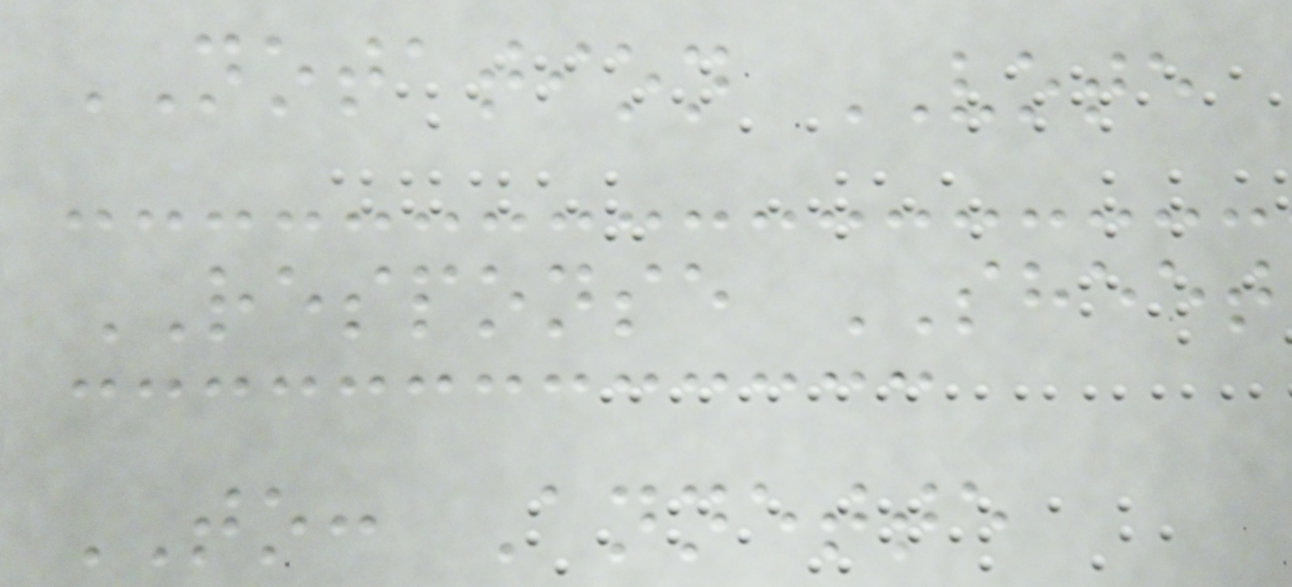NOTATION VOTE
RESPONSE SHEET
TO: Annette
